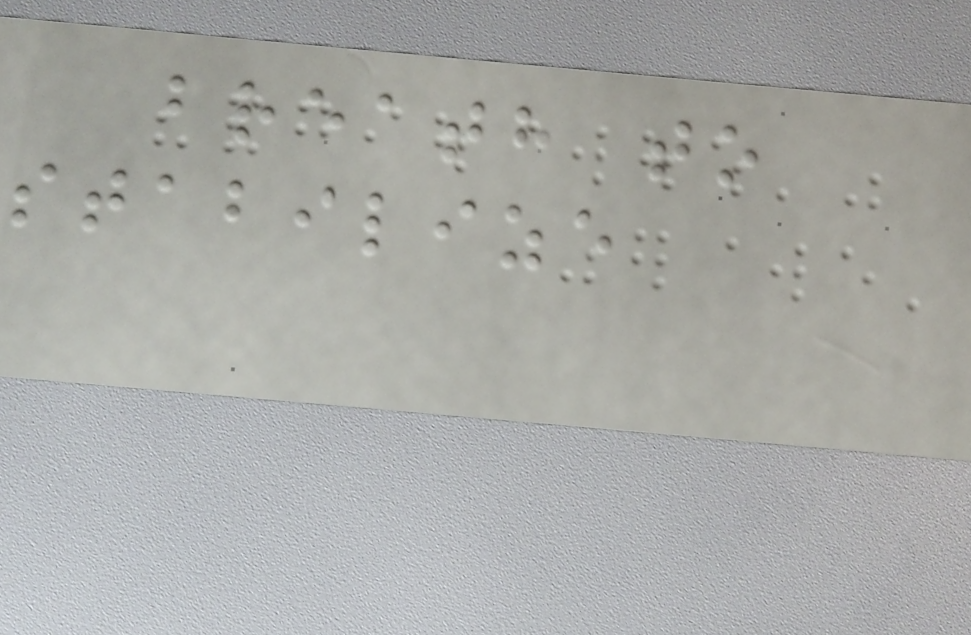breath to
stabilize
